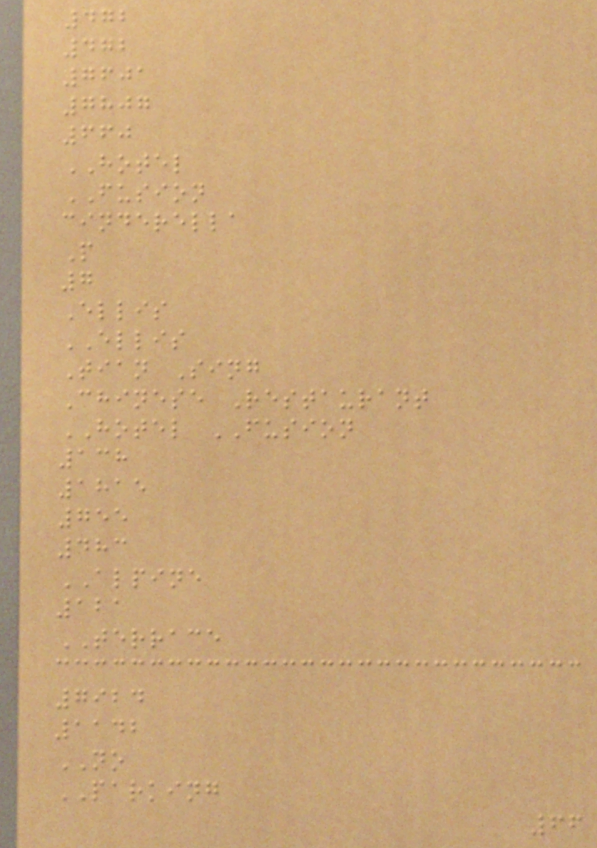472
472
7601
7807
660
HOTEL
FUSION
cinderella
P
7
Ellis
ELLIS
Tian Sing
Chinese Restaurant
HOTEL FUSION
138
1815
755
483
ALPINE
121
TERRACE
7924
1142
NO
PARKING
66
